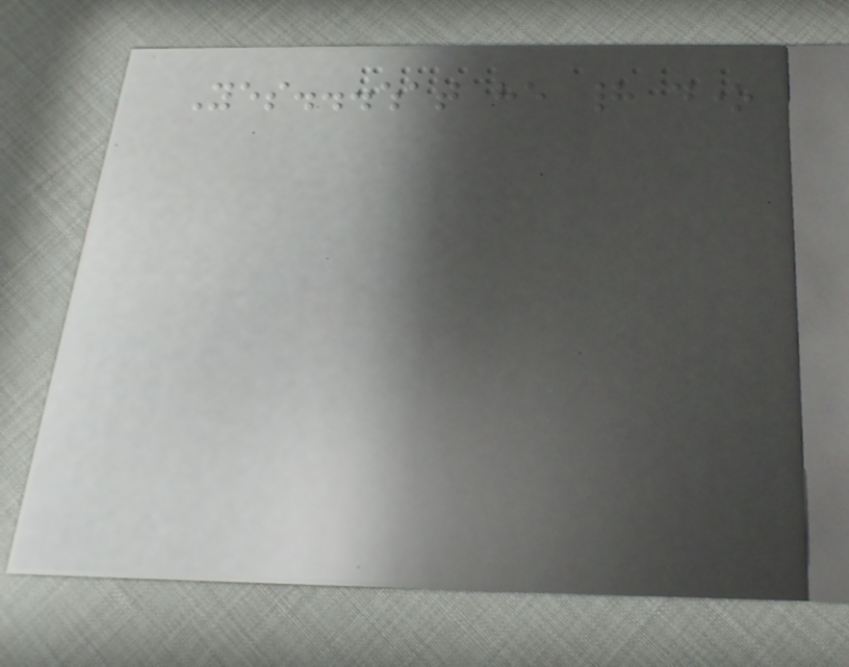Yes...what he had done
